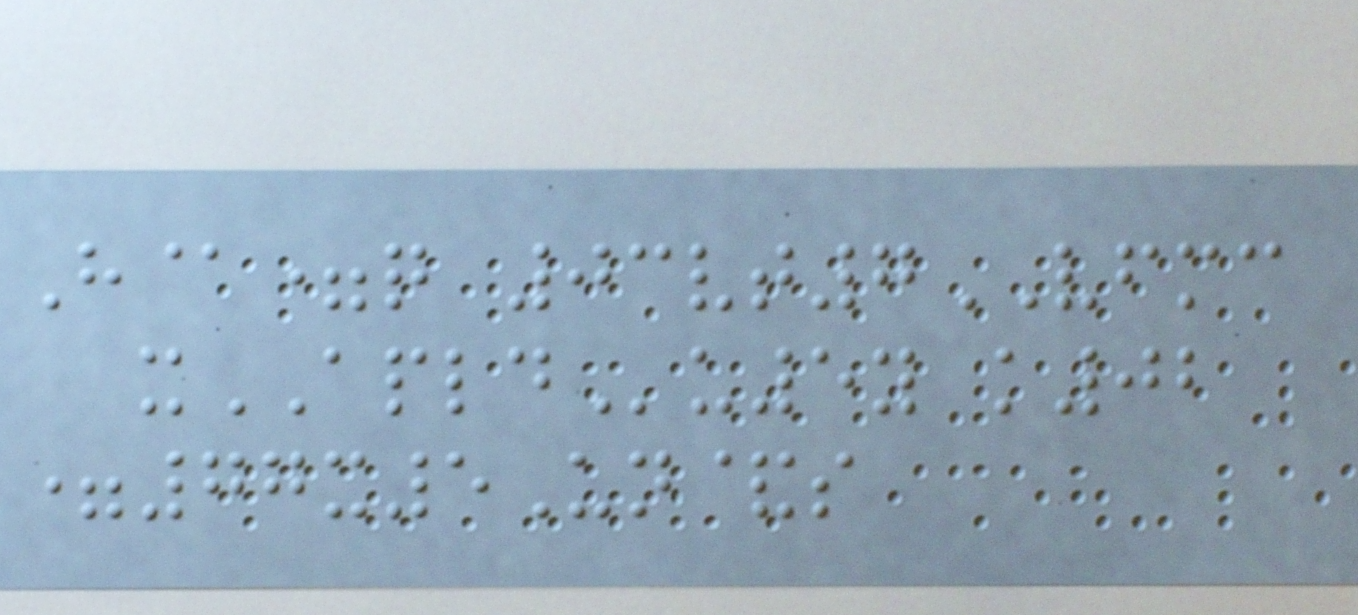H@=q 03vt7VFMC
xAPLDu5y k02
=77x5Un&s
